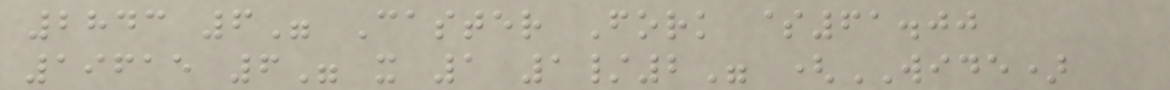2843 6" Caster Fork $61.00
19615 6" x 1 1/2" (WIDE)
